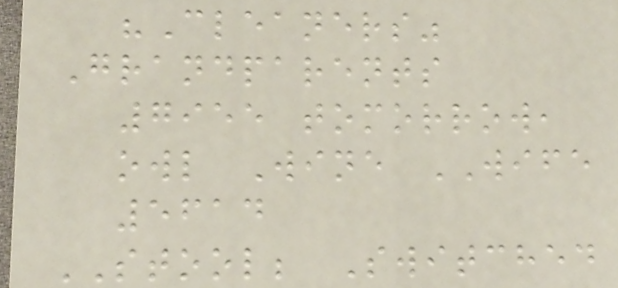"Cleaners"
Grandparents
7955 tomorrow,
owl Wine WIFE
5614
STOOL; Switched
